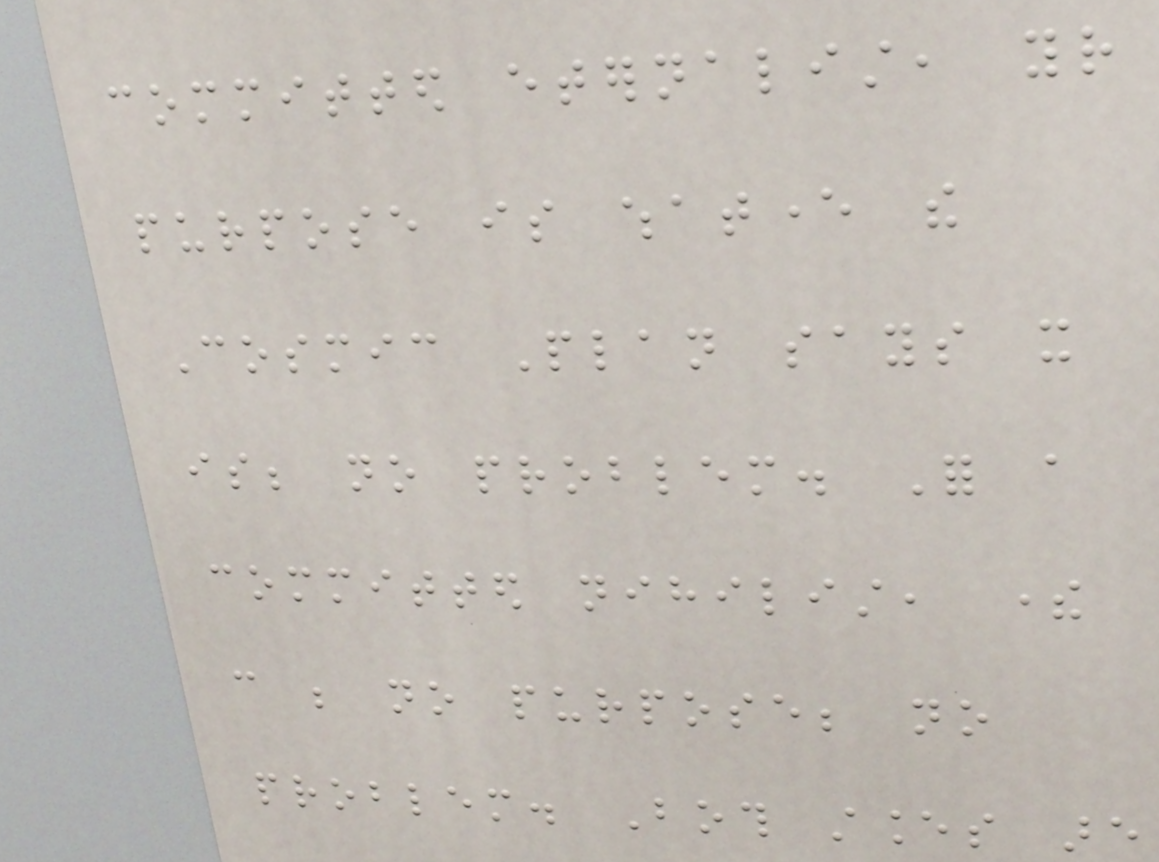committed eternalist, your
purpose is whatever the
Cosmic Plan says it
is; no problem. For a
committed nihilist, there
can be no purpose; no
problem. Both stances are
